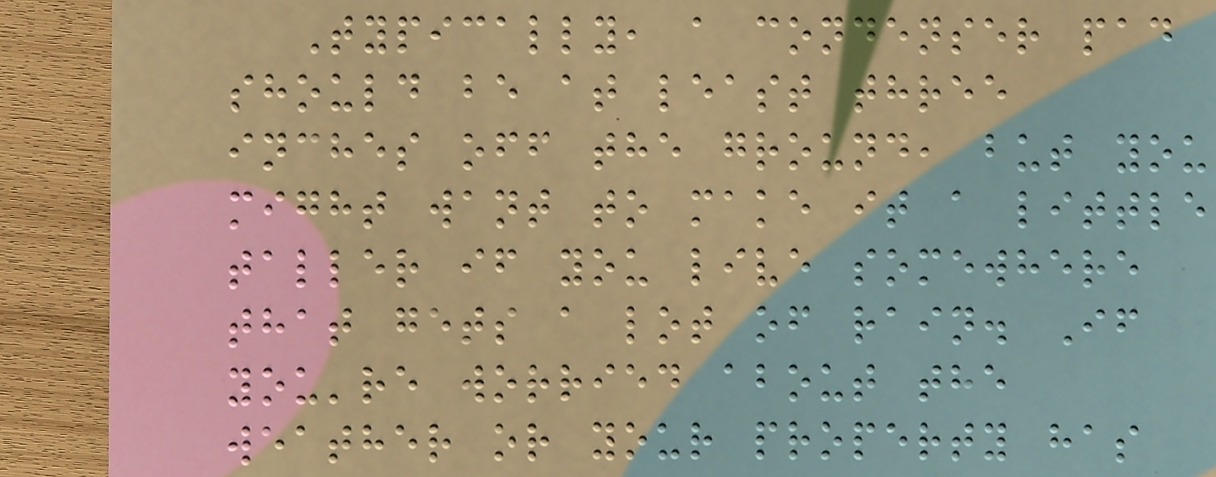Typically, a condenser pad
should be at least three
inches off the ground, but you
might want to make it a little
taller if you live somewhere
that gets a lot of rain. If
you're worried about the
weather or your property has
